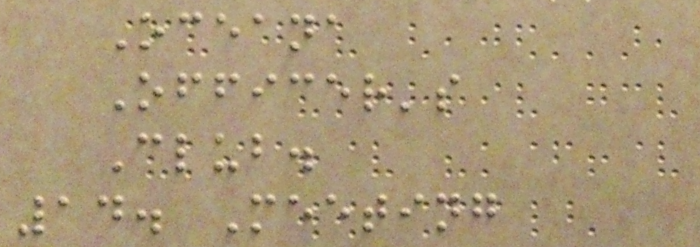Oceana
Officer's
Club.
14. Meeting
